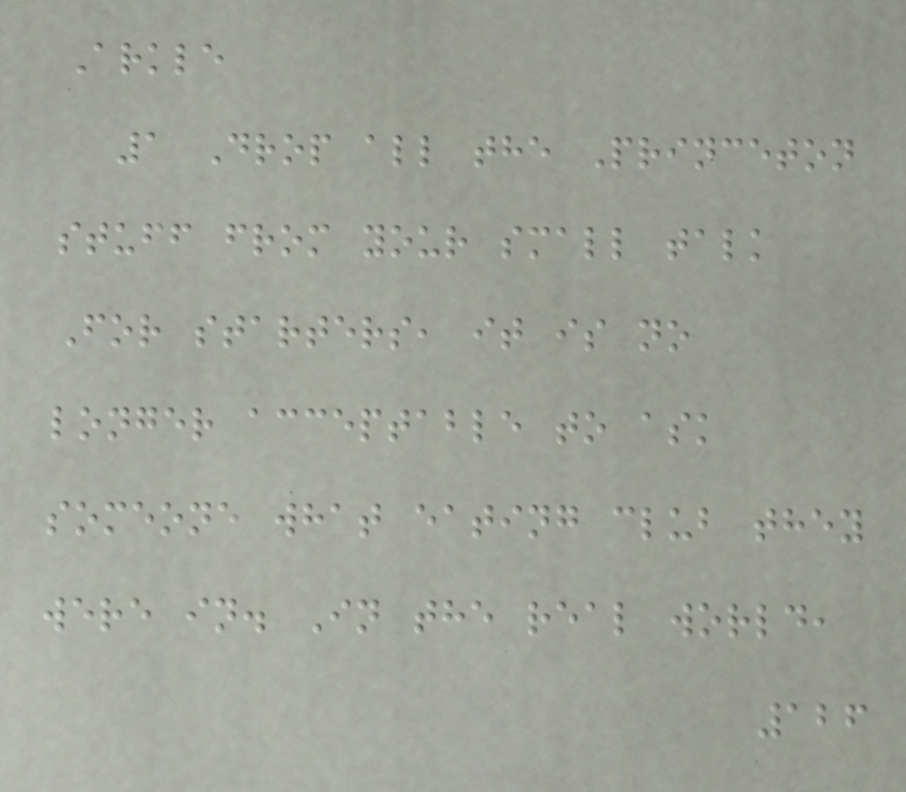Arkle
1 Drop all the Princeton
stuff from your small talk
For starters, it is no
longer acceptable to ask
someone what eating club they
were in. In the real world,
126
